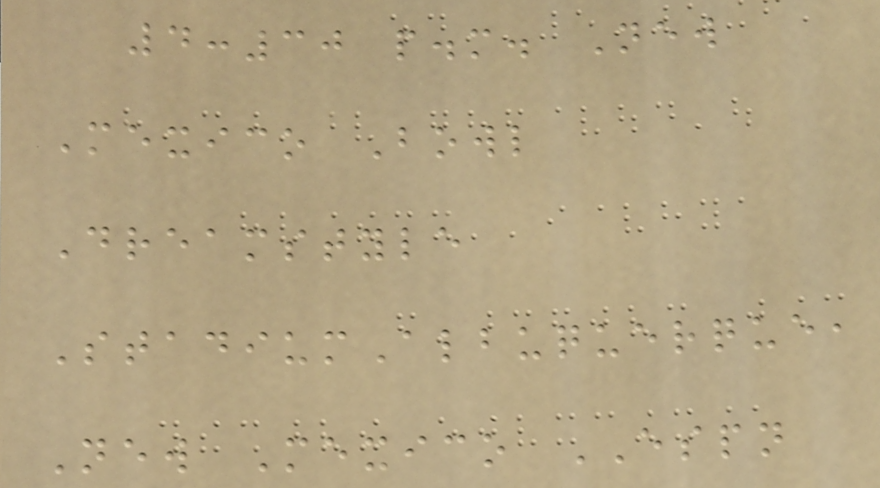4:30 p.m. New
Mexico Bowl
Dreamstyle
StadiumAlbuquerque,
New Mexico ESPN
